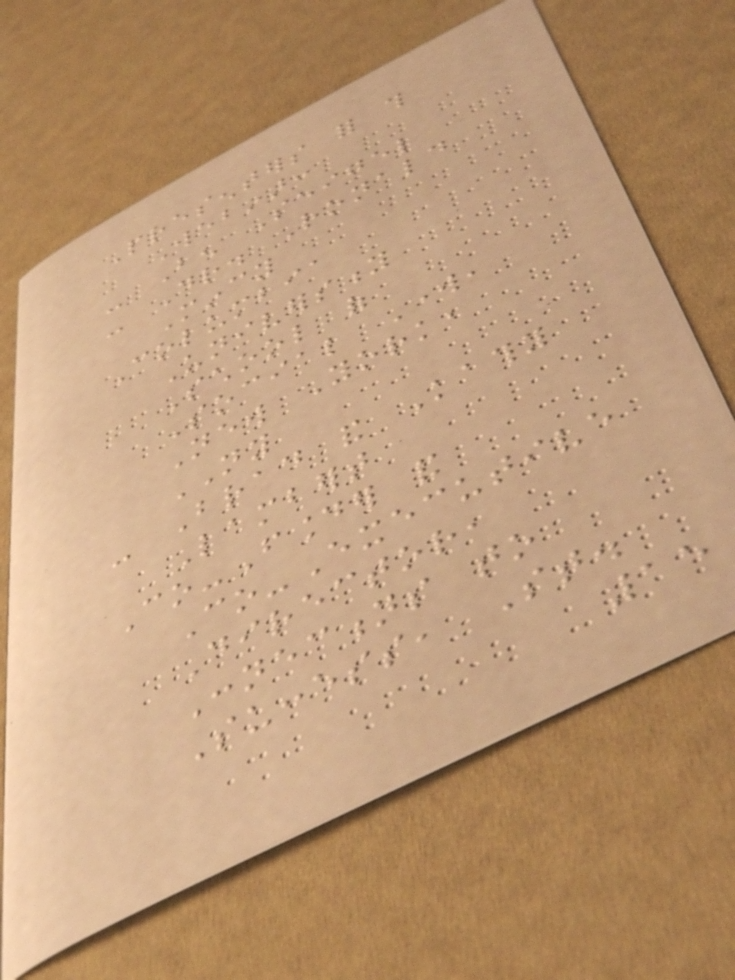Presenters for this
Webinar:
- Ben Seigel
- Dr. Ronald
Mincy
Columbia
University
School of
Social Work,
New York,
NY
- Brad and Kathy
Lambert
Co-Founder and
Co-Executive
Director,
Connections to
Success, St.
15
